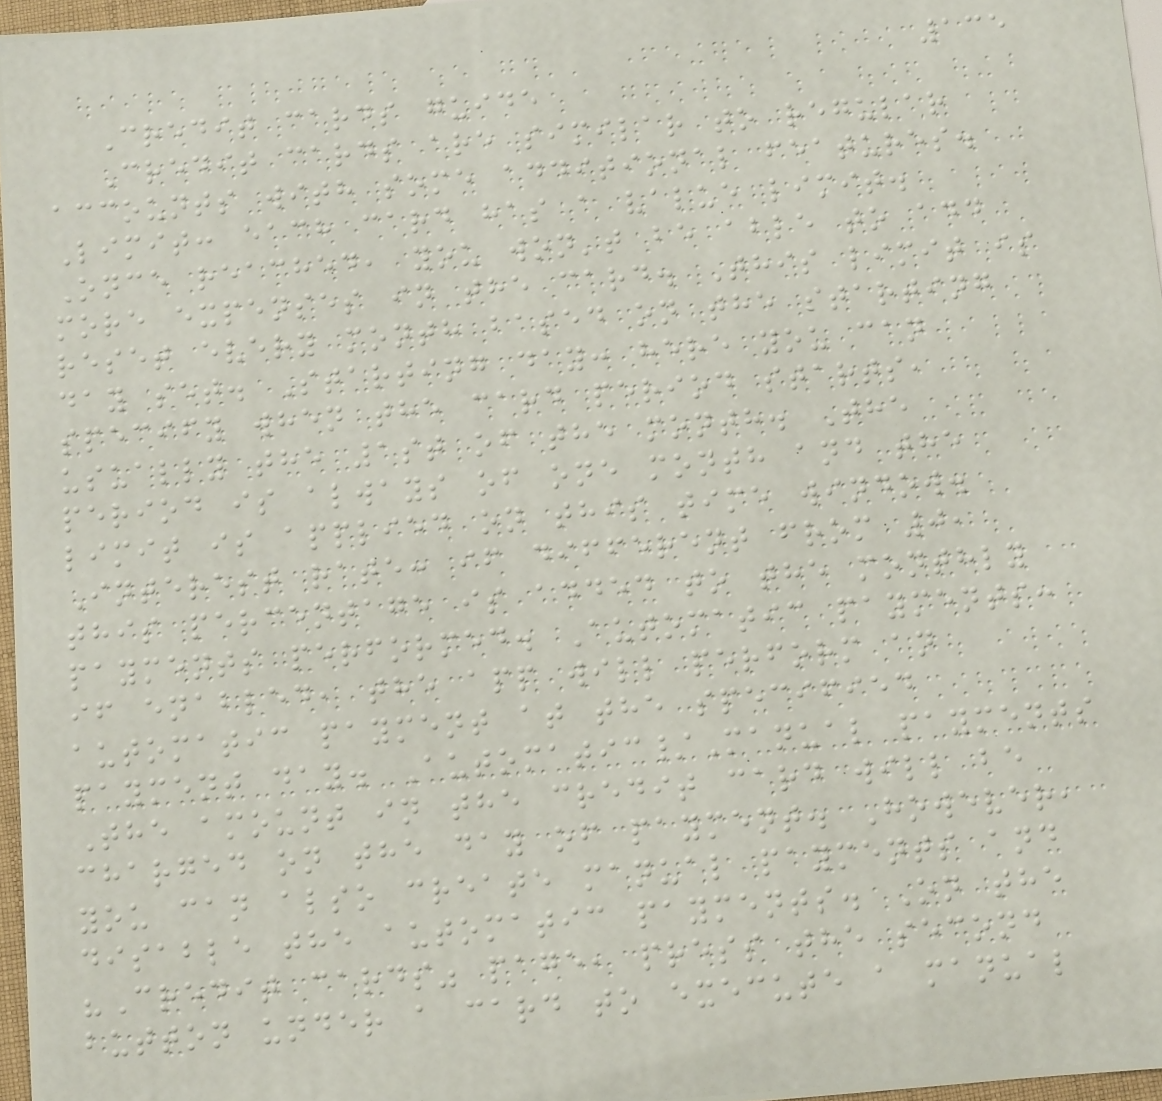135
Credit cards guide
Credit cards are similar to regular
accounts with some additional features.
Limit: each card has a value limit.
Once reached, you won't be able to add
more expenses in the card. This limit is
reset every month based on the starting
day set. Starting day: here you can
specify when the card period starts,
usually the 1st of the month. The
period is always of one month and the
limit is applied on this time window.
Interest rate: if different from 0,
this percentage is added to the monthly
payments performed. Automatic payments:
if enabled, the app will perform an
automatic payment at the specified
payment day. Automatic/Manual payments
The amount in the credit card will be
charged on the day of payment. However,
you can also create manual payments and
disable the automatic payments. On the
"Credit cards" page, press the second
button under a card to execute a manual
